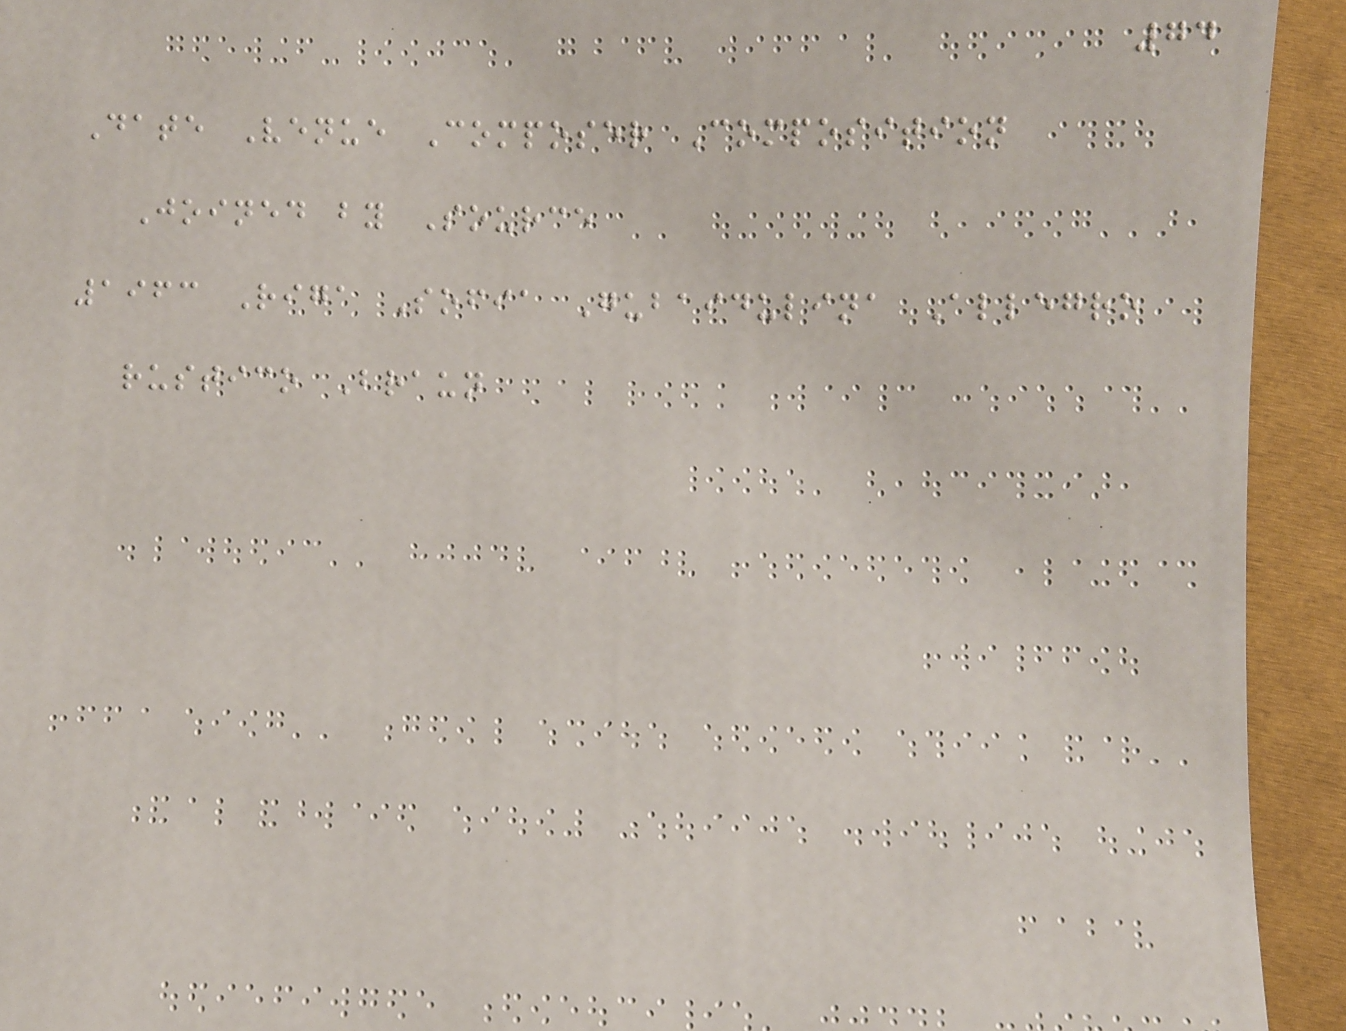74
Date Venue Composer Composition
Joined by Source
1963 Riga Sofia Gubaidulina Allegro
rustico Braun
